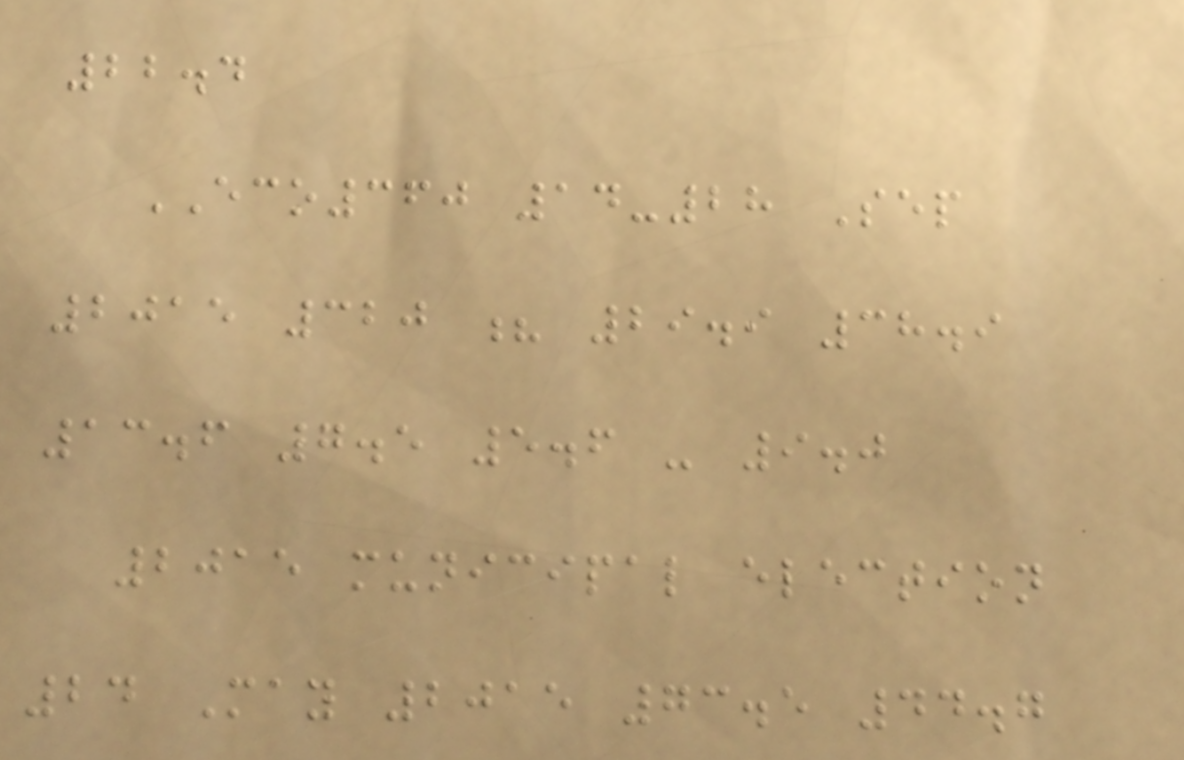22.4
ECO360 14-28 Sep
2015 320 ? 29.9 38.9
13.6 7.5 5.6 - 9.0
2015 municipal election
24 May 2015 73.5 44.7
